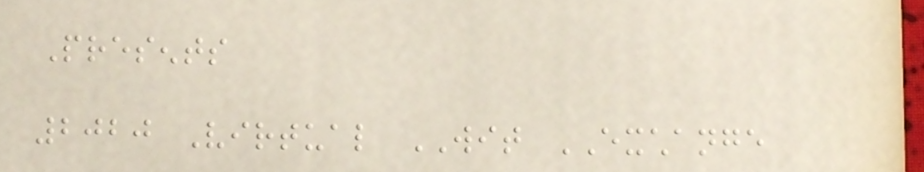Presents
2020 Virtual WIT EXCHANGE
